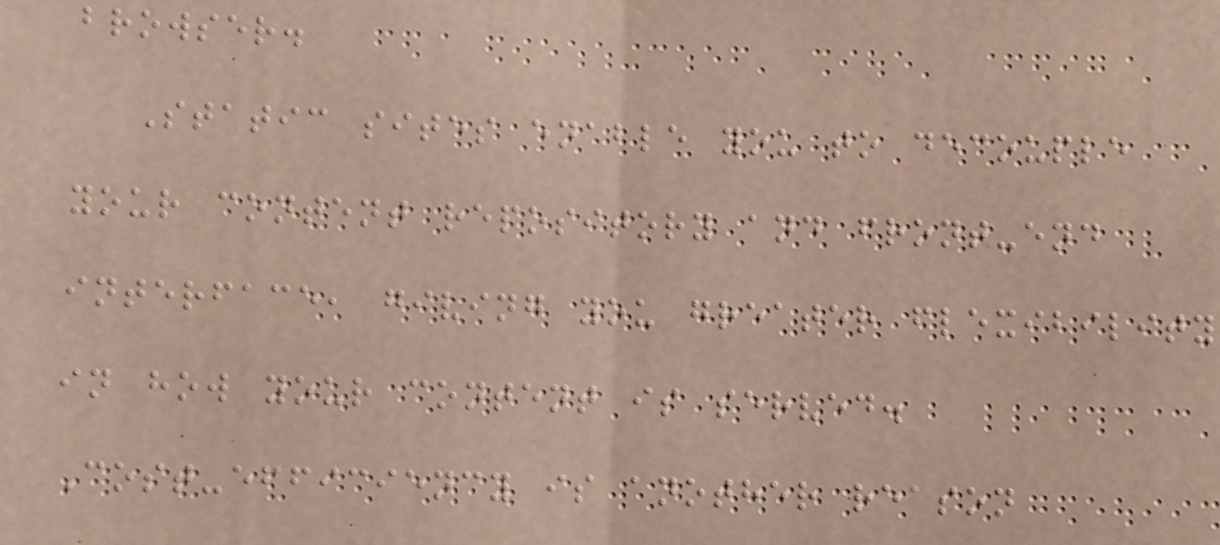browser.
Static sites enable you to decouple
your content repository and front-end
interface, giving you greater flexibility
in how your content is served.
Cost-efficiency is another reason
